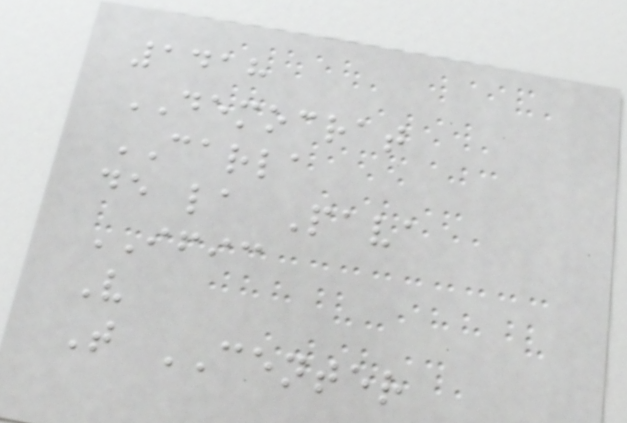1418
DEMOCRAT
CARLA
de la Pava
IFIC
V
T CENTER
